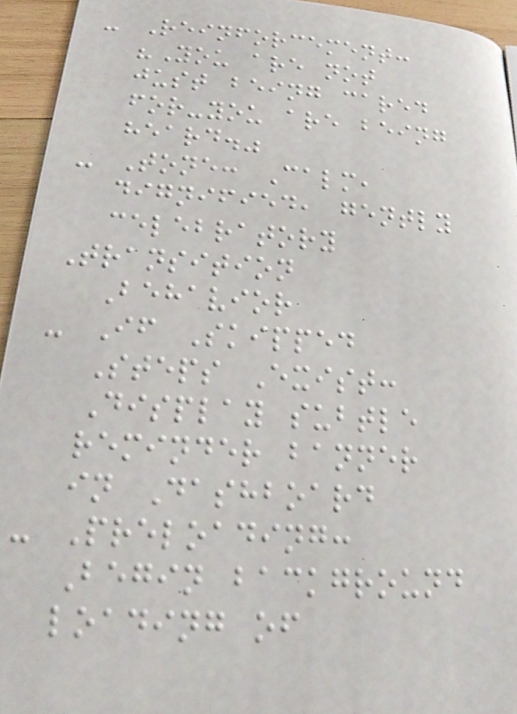- Reinforcement:
"You are not
just being cared
for-you are being
heard."
- Tone: Calm,
dignified, gently
celebratory
Transition
Behavior
- If Skipped
Steps Exist:
Display subtle
reminder banner
in Dashboard
- Preloading:
Begin background
loading of
